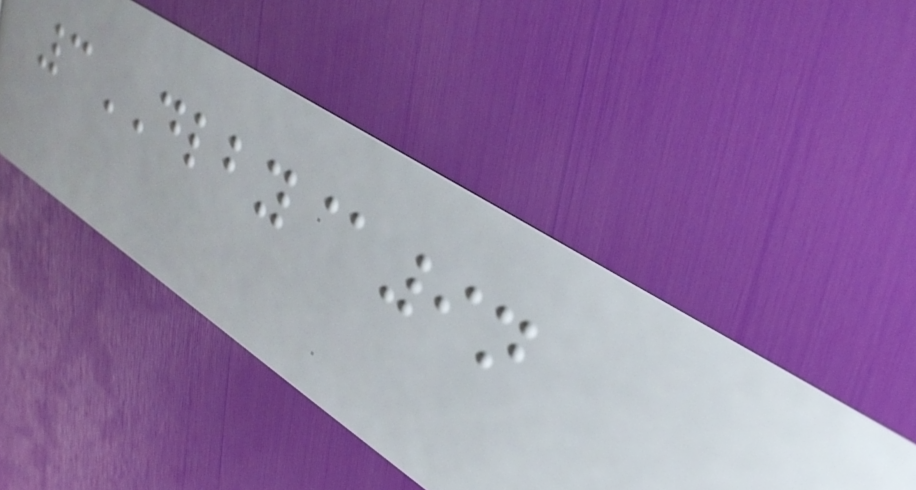3DLBY@9n
